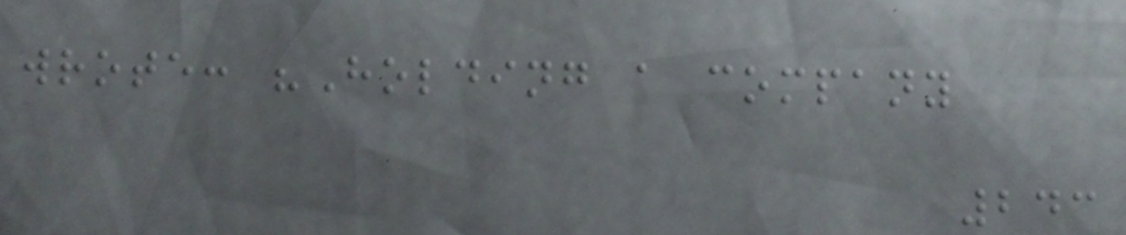wrote: "Holding a company
243
